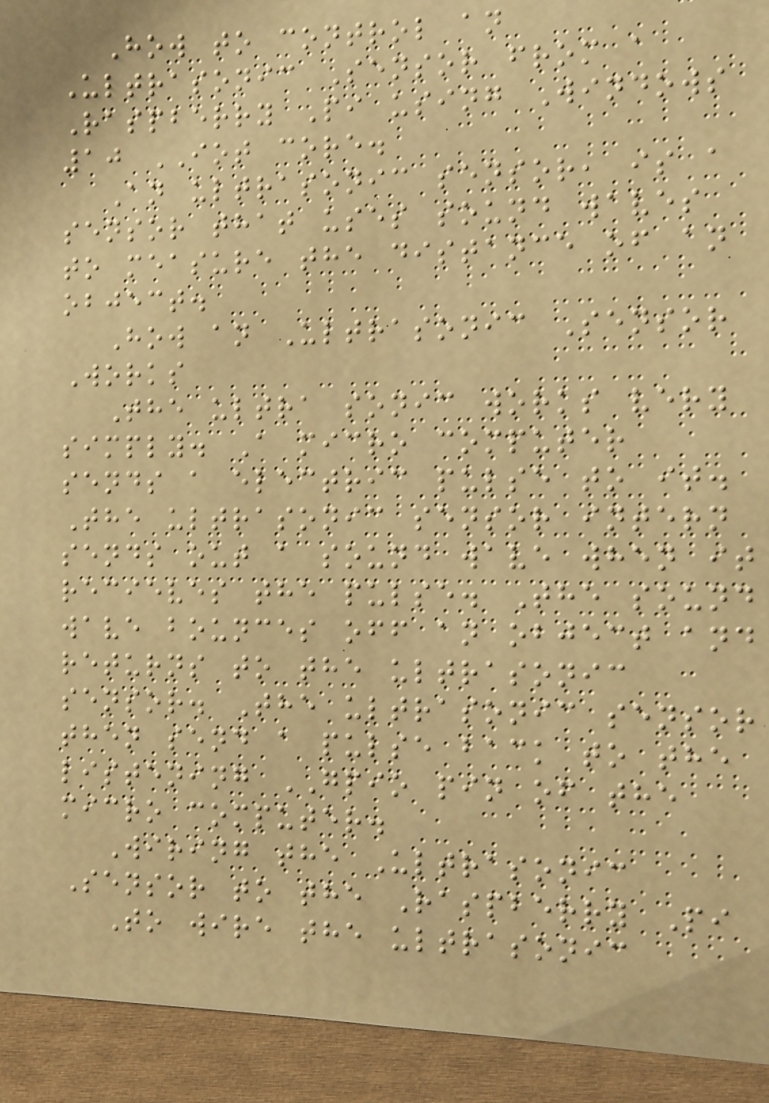How to control an
Ultrasonic Sensor from a
Raspberry Pi using Windows
10 IOT core.
An ultrasonic sensor, is a
sensor that uses sound waves
to measure the distance of an
object.
How an Ultrasonic Sensor
Works
The ultra sonic works very
simply. A micro computer
sends a electric pulse to it.
The ultrasonic sensor intern
sends out a sound wave when it
recieves the pulse. The sound
wave bounces off an object and
returns to the ultrasonic
sensor. The ultrasonic sensor
then send a pulse back to the
listening GPIO pin of the
micro computer.
Wiring the Ultrasonic
Sensor to the Raspberry Pi
To wire the ultrasonic
